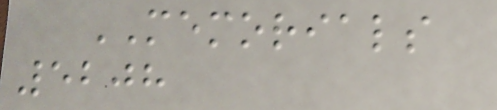MEMORIALS
5208
